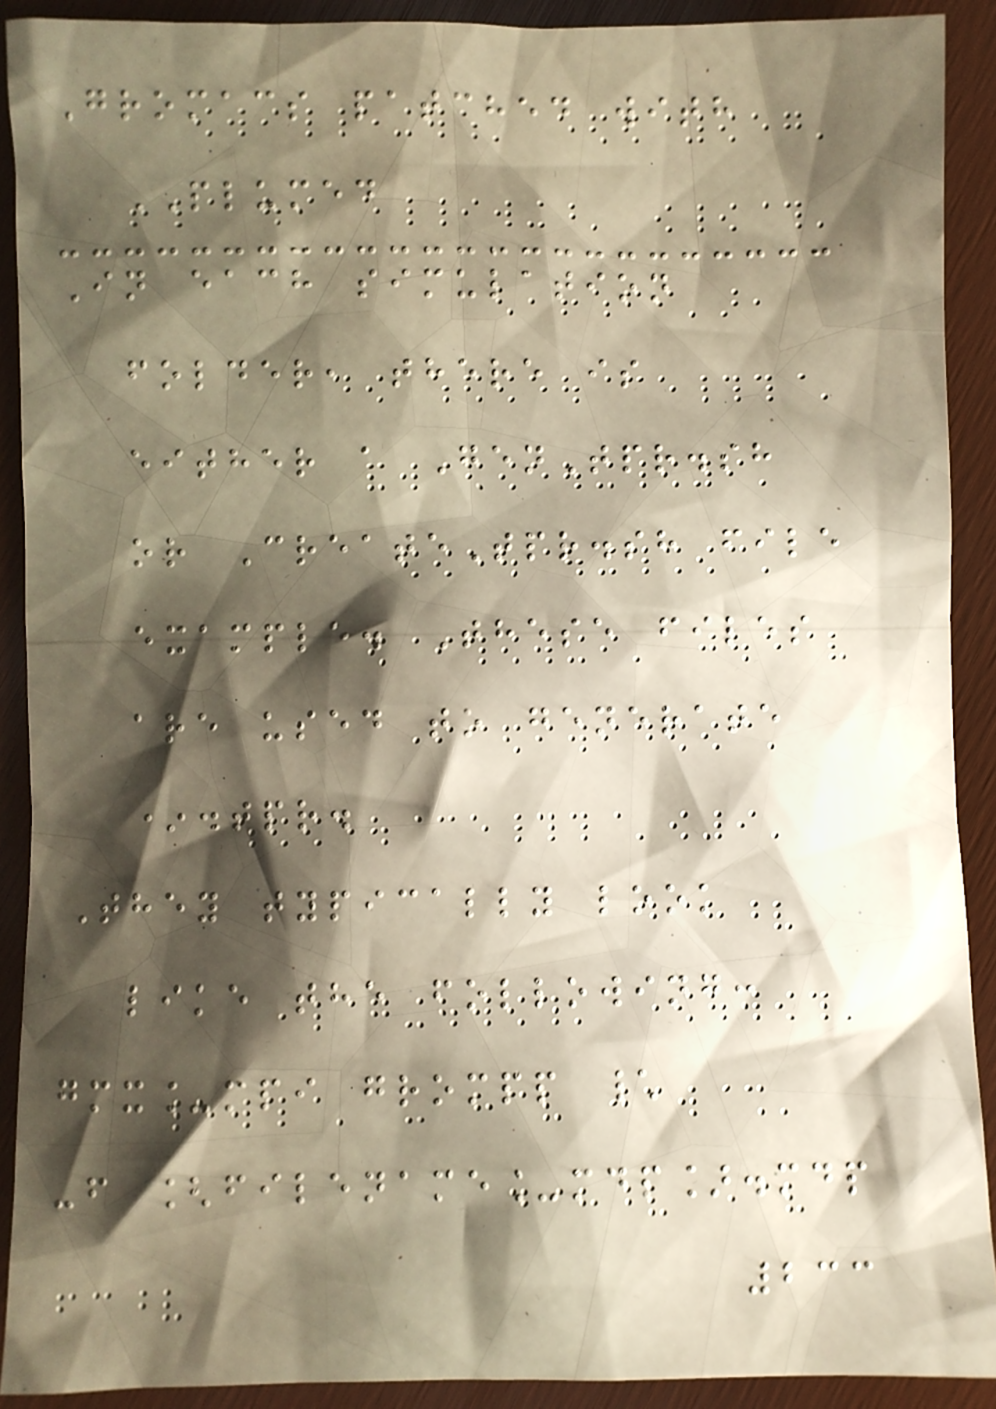Gromacs patched with
PLUMED
In each simulation
folder, there is
either a GenTpr.sh
or CreateTpr.sh file
example. These files
are used to generate
*.tpr.
They typically look
like the following:
gmx_mpi grompp \
-f [filename_mdp].mdp
233
